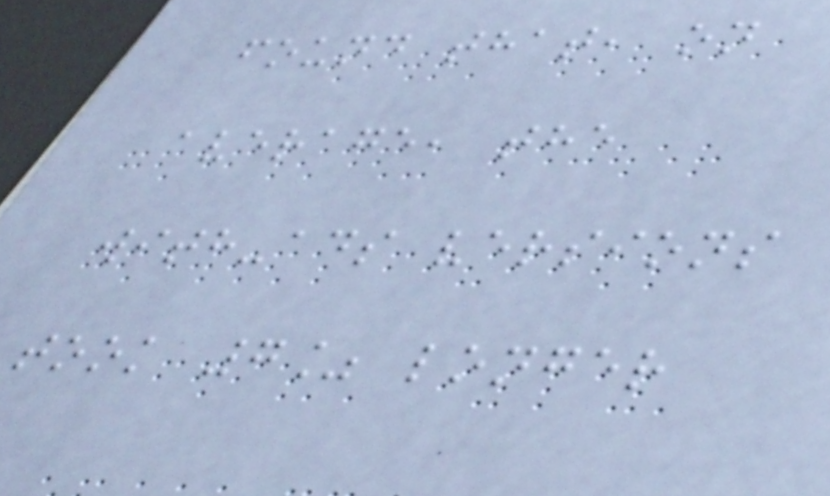found that, on
average, the
with-ads versions
took 7% longer
